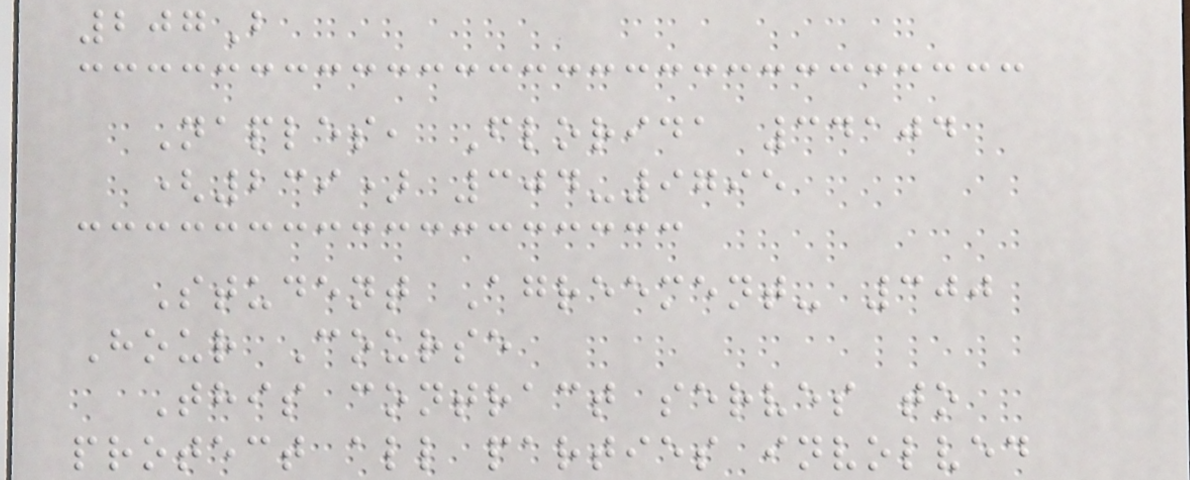207B
Naples, Florida 34104
(239) 304-9795
Student Agreement- 300
Hour Course
This contract serves to
protect all parties involved
